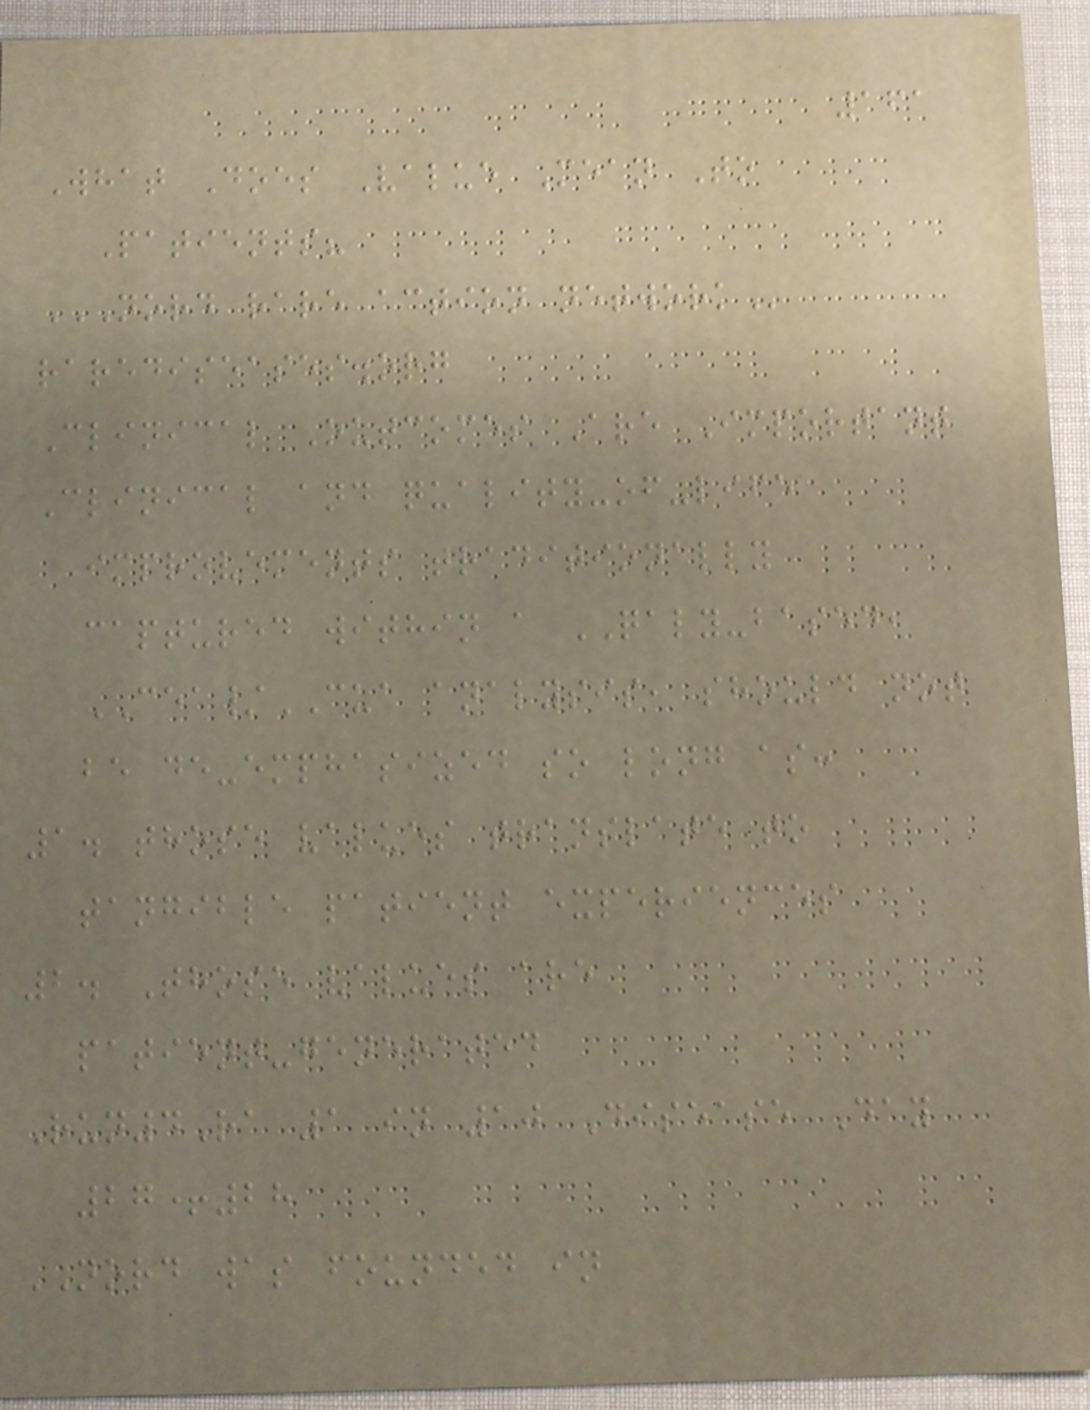161
What Does Value Mean To
Patients?
NORD RARE ACTION NETWORK
rarediseases.org
Clinical Outcomes Are Important
Clinical and quality-of-life
improvements traditionally
captured within a QALY-based,
CEA/CUA analysis, should not
be de-emphasized so long as:
1. those values translate to
tangible patient experiences
2. Those values are
patient-generated
Run4Ra 1 in 10 Disease Day
27+28
NORD was founded in
